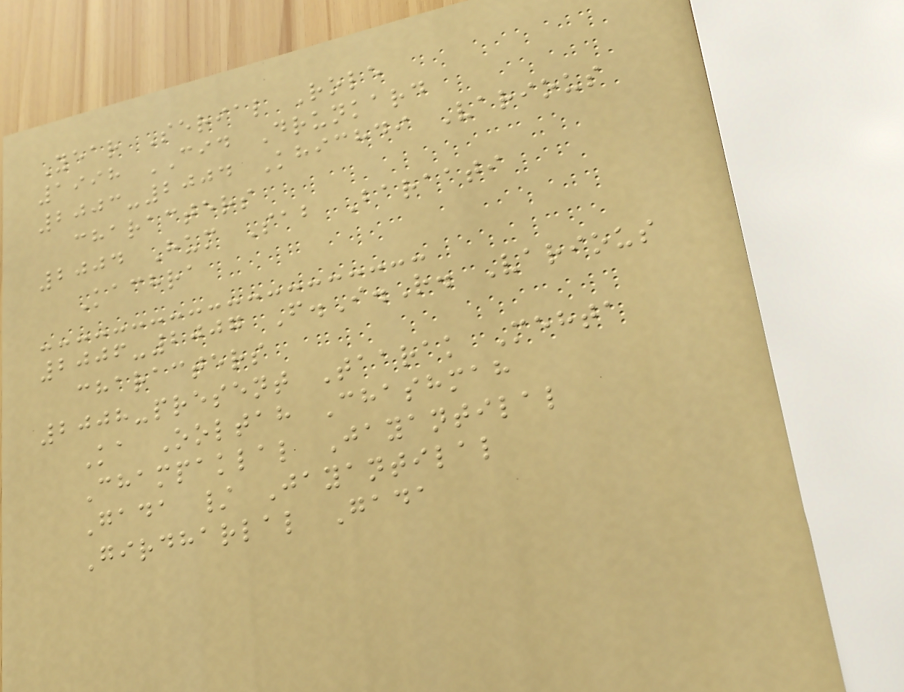Year Serial Role
1998 CID Drunkard
2003-2004 Khichdi Various
characters
2004 Hum Sab Baraati
Kachra
2006-2007 F.I.R. Various
characters
2008-present Taarak Mehta
Ka Ooltah Chashmah
Champaklal Jayantilal
Gada / Jayantilal
Girdharlal Gada
